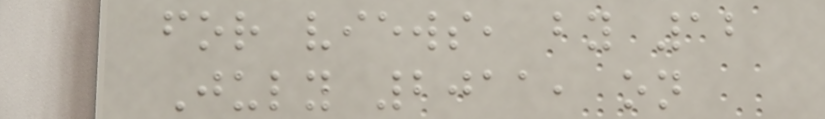for views, by 12
July 2011, on
